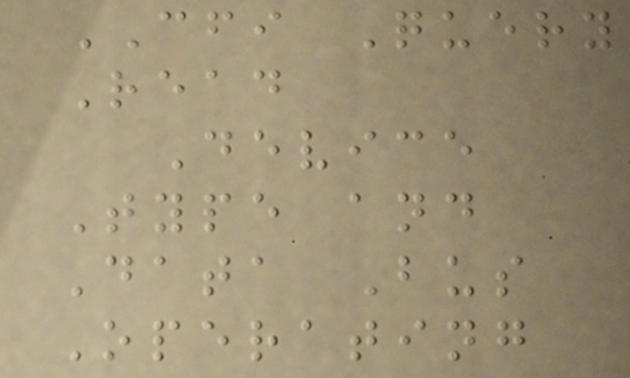CFI Query
Read
Device
Type and
Data Bus
Operating
